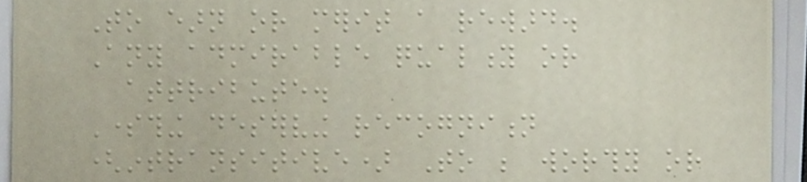To earn or merit a reward.
Any admirable quality or
attribute.
Something deserving recognition
(intransitive) To be worthy or
